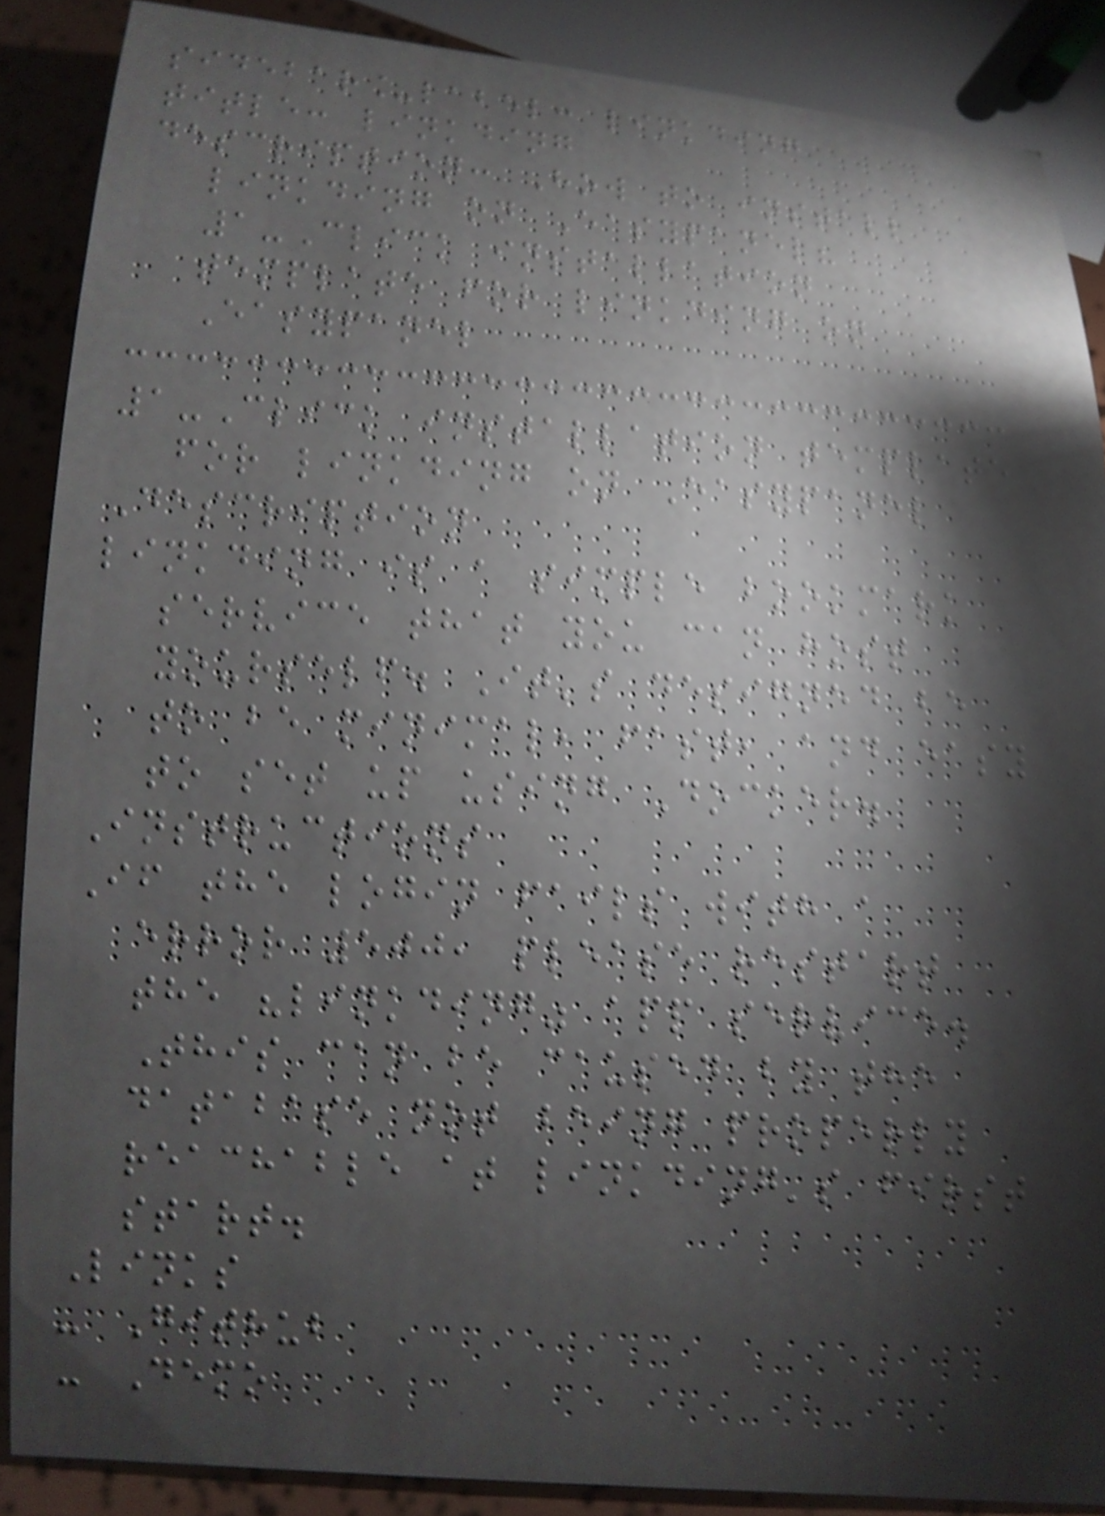sidebar_label: linkding
title: linkding
description: How to install
linkding on Easypanel?
1-Click installation
template for linkding on
Easypanel
1-Click installation template
for linkding on Easypanel
Description
linkding is a simple bookmark
service that you can host
yourself. It's designed be
to be minimal, fast, and easy
to set up using Docker.
Instructions
If the login fails with a
error 500, please restart
the "linkding" app service.
This can be caused by the
database not being properly
reachable at linkding's first
start.
Links
- Github
- Demo
